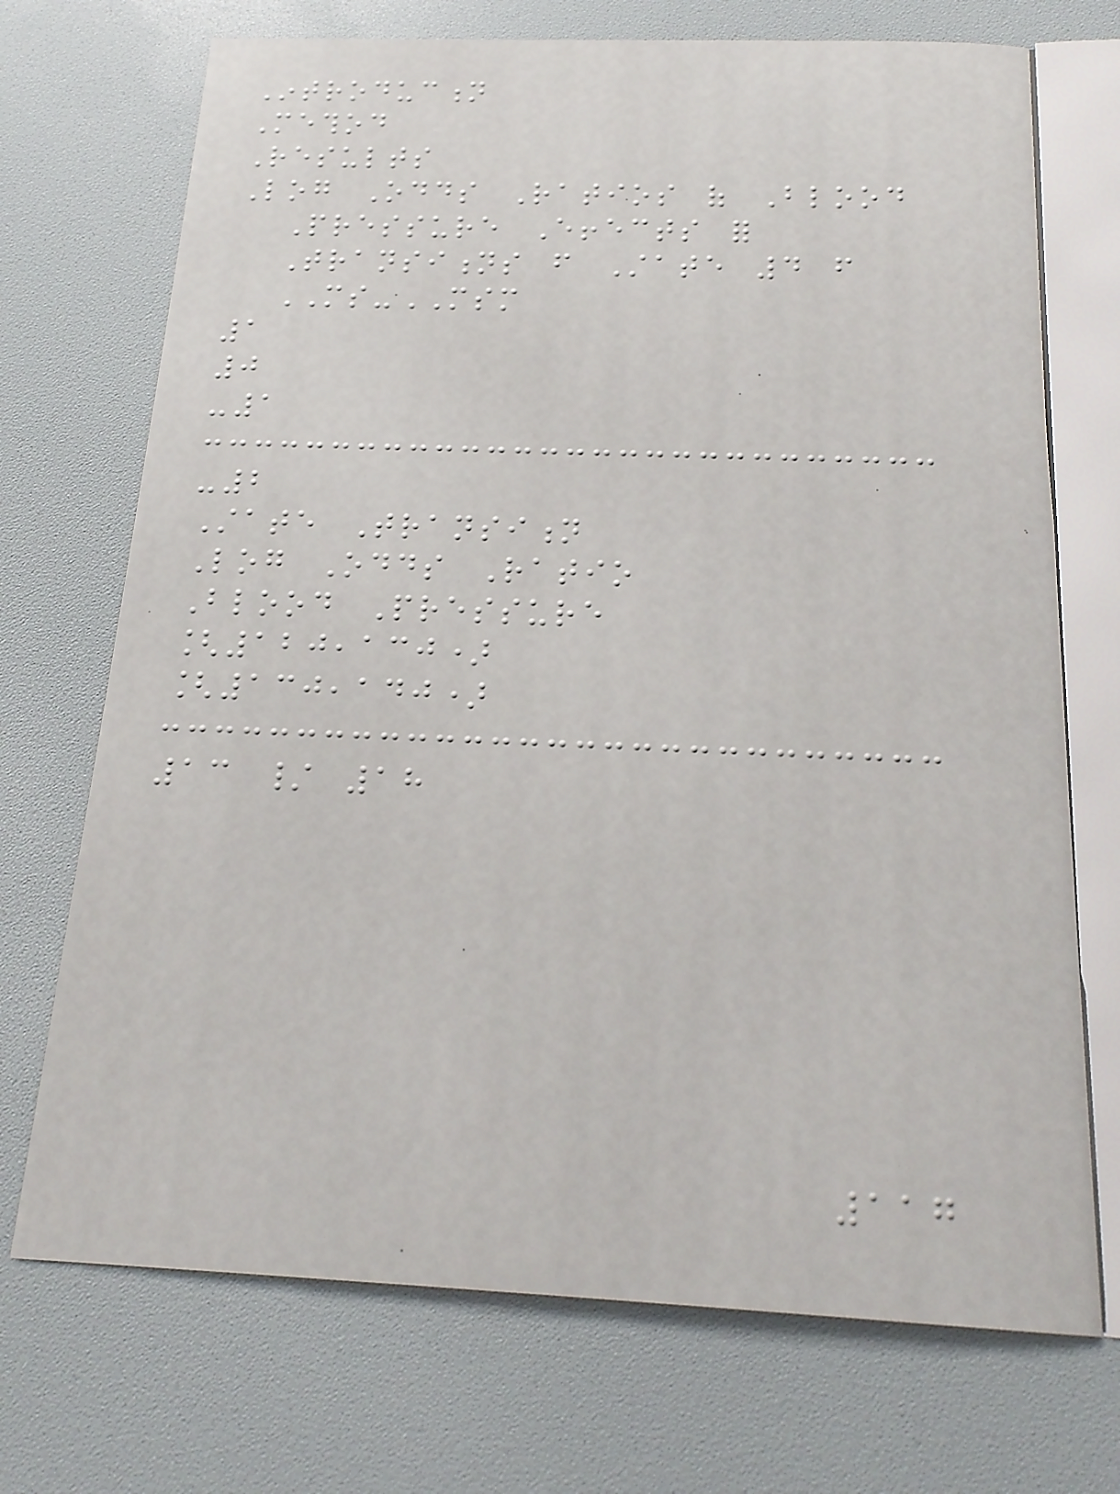Introduction
Method
Results
Log Odds Ratios of Blood
Pressure Effects for
Transitions from State 4 from
MS-MSM
1
0
-1
-2
State Transition
Log Odds Ratio
Blood Pressure
[120,130)
[130,140)
13 / 18
117
